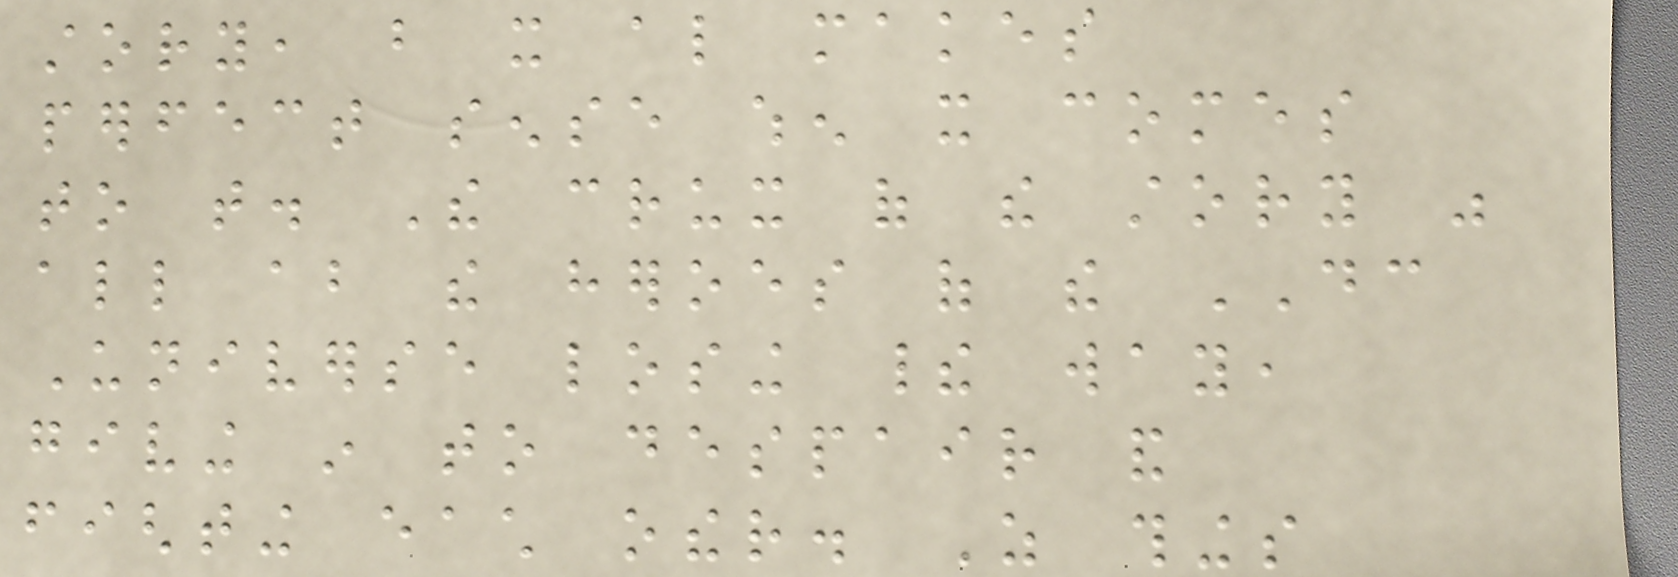story, but it also makes
perfect sense when it comes
to that. The crux of the story was
all about the heroes of the DC
Universe losing their way,
giving in to despair and
fighting each other. As things
